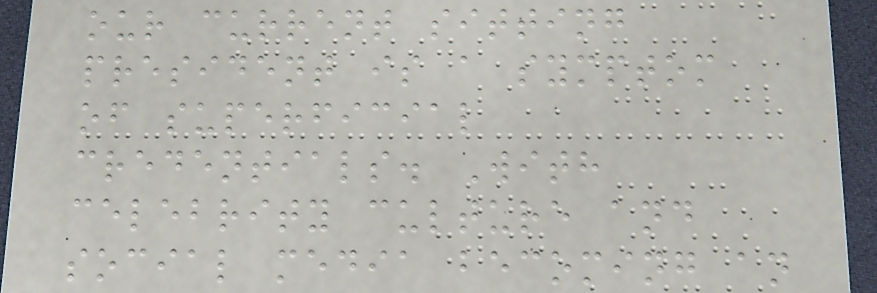our current sitting
president is a symptom
of superficial
credentials. With
celebrity culture and
social media becoming an
